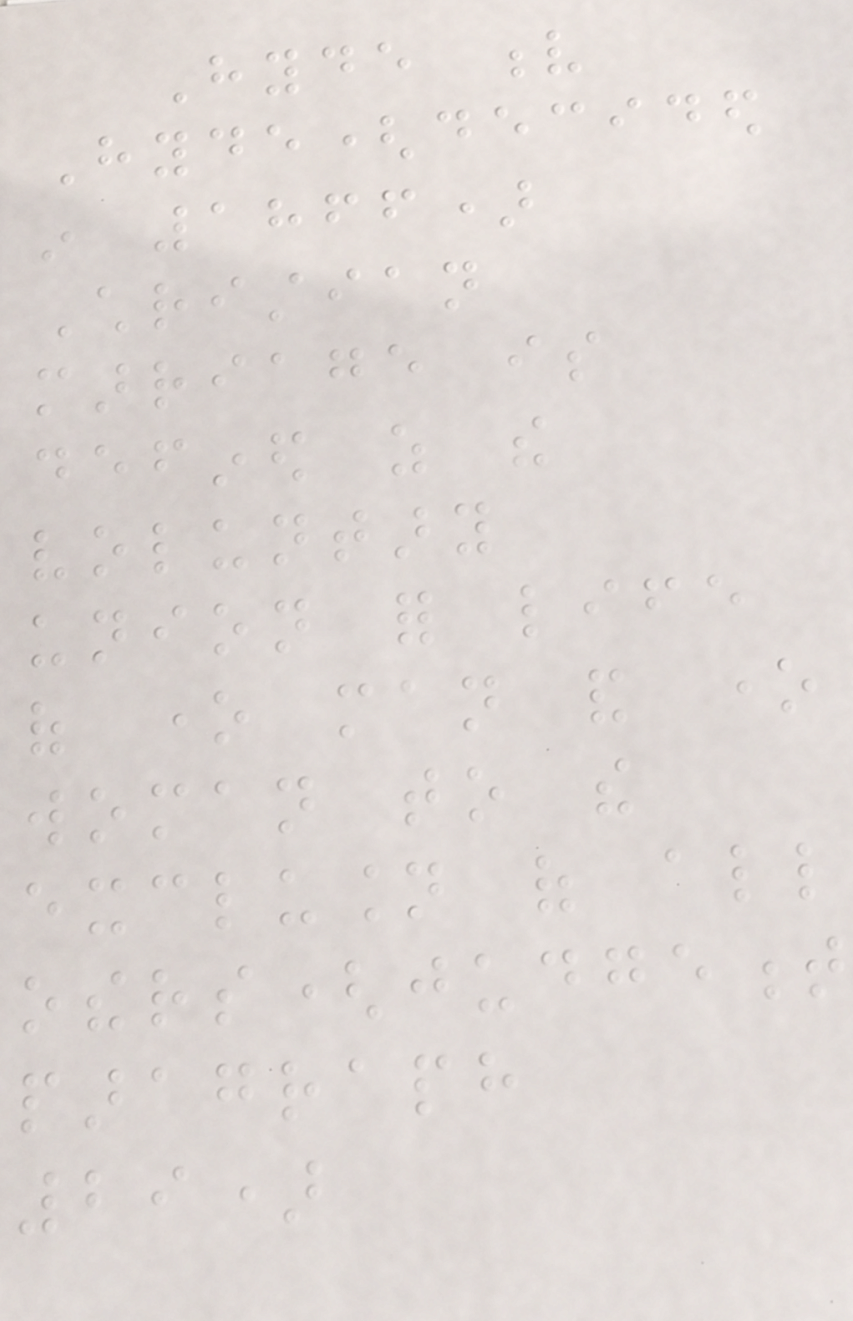Hyde v
Hyde(decided
in 1866)
Christian
marriage is
defined as the
voluntary
union for life
of one man and one
woman to the
exclusion of all
others(judgement
paragraph
29)
